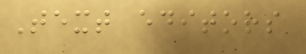Text editors
